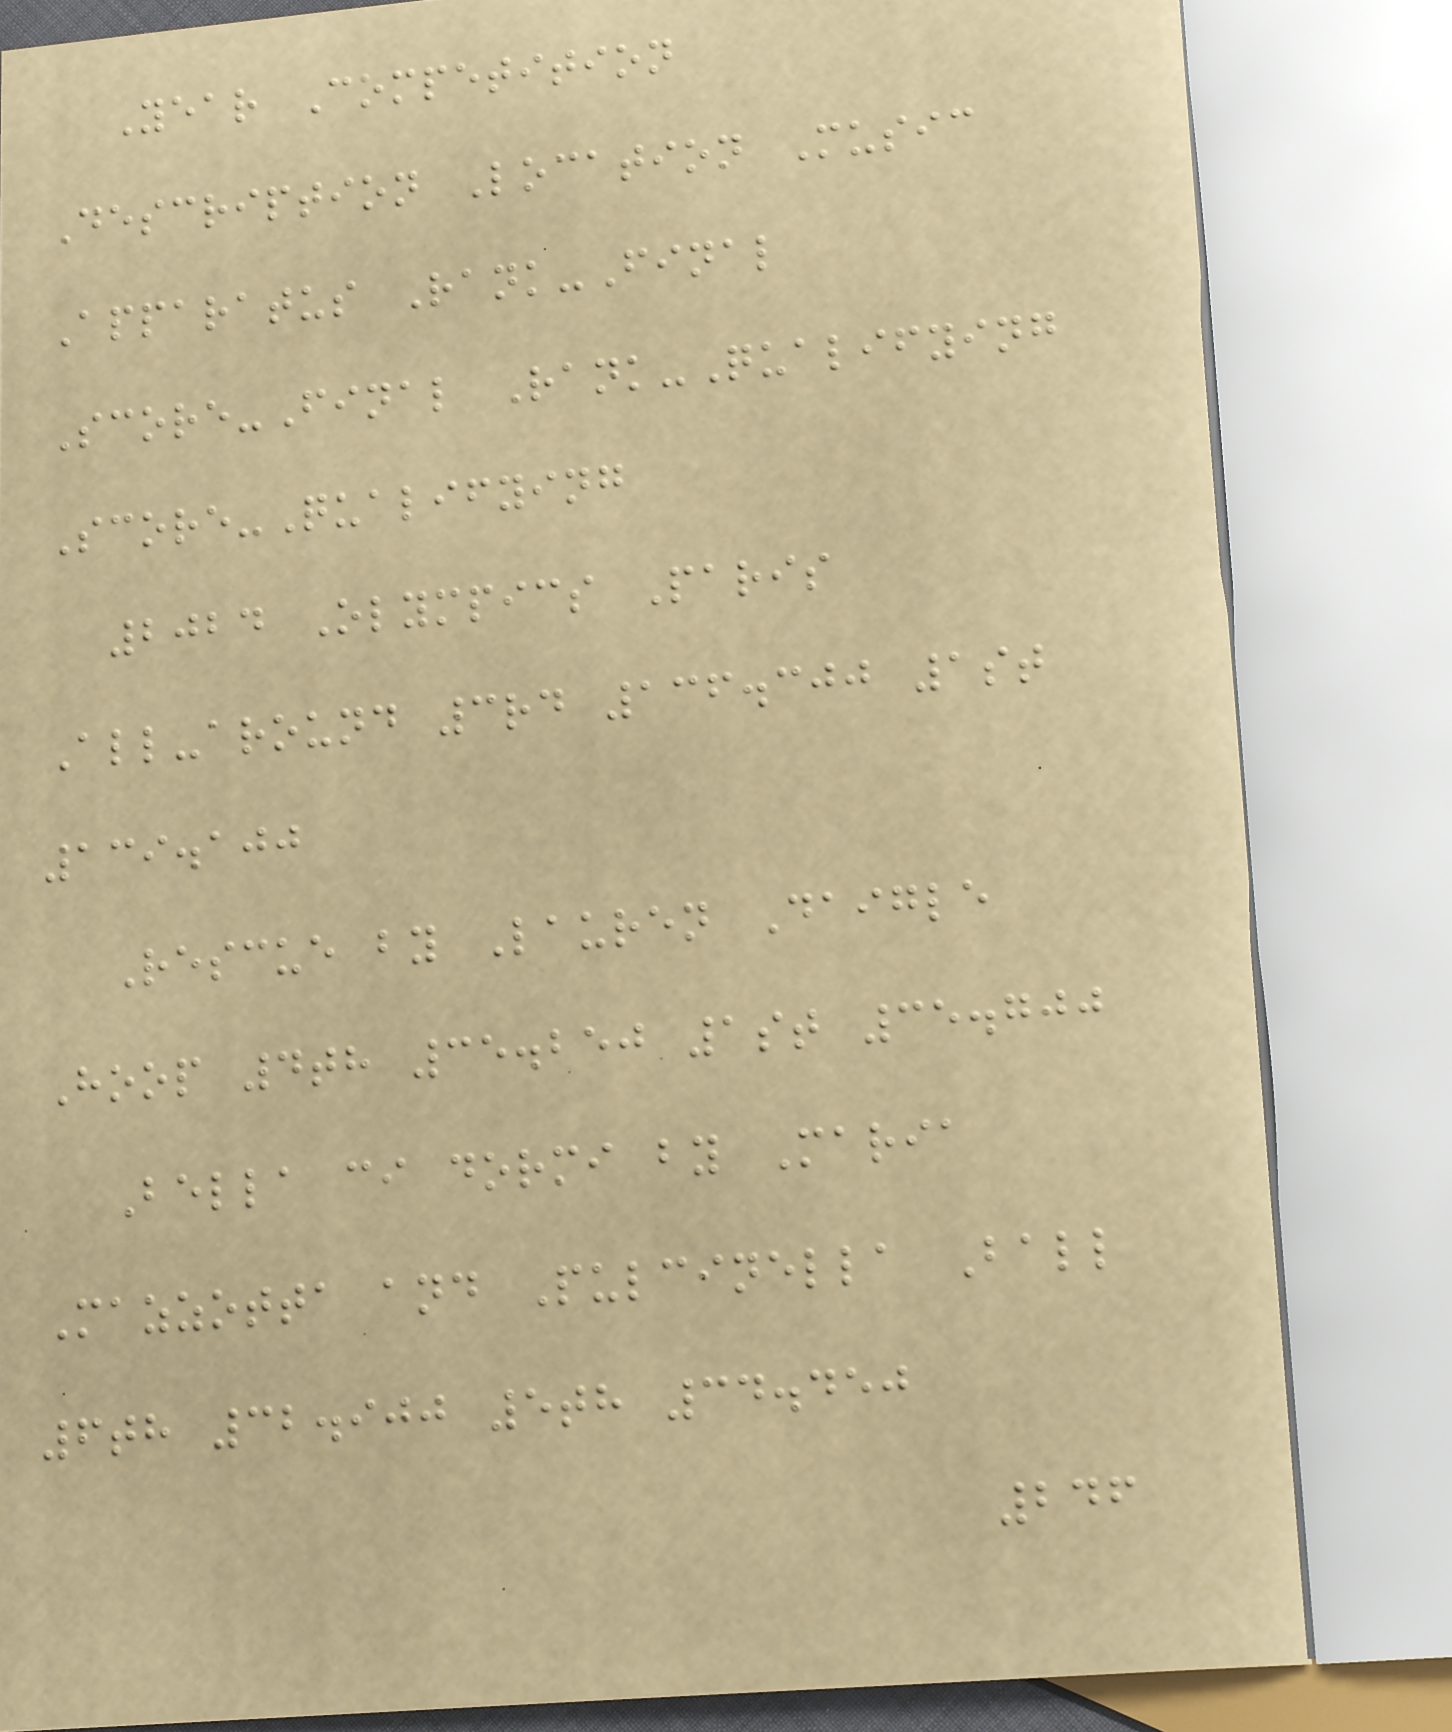Year Competition
Description Location Music
Apparatus Rank-Final
Score-Final Rank-Qualifying
Score-Qualifying
2024 Olympics Paris
All-around 3rd 136.300 1st
139.100
Rescue by Lauren Daigle
Hoop 4th 35.250 1st 35.700
Bella ci dormi by Maria
Mazzotta and Pulcinella Ball
6th 32.900 5th 34.450
246
